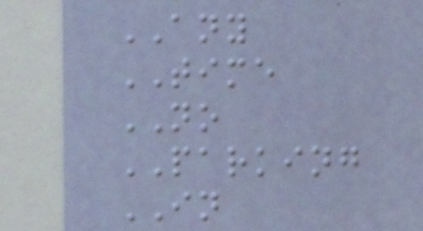ANY
TIME
NO
PARKING
IN
